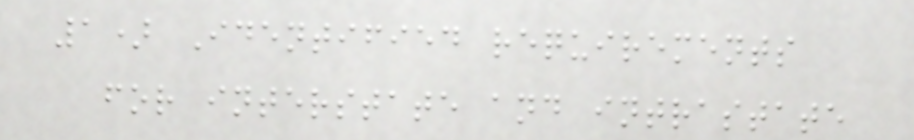1) Identified requirements
for interstate and intrastate
